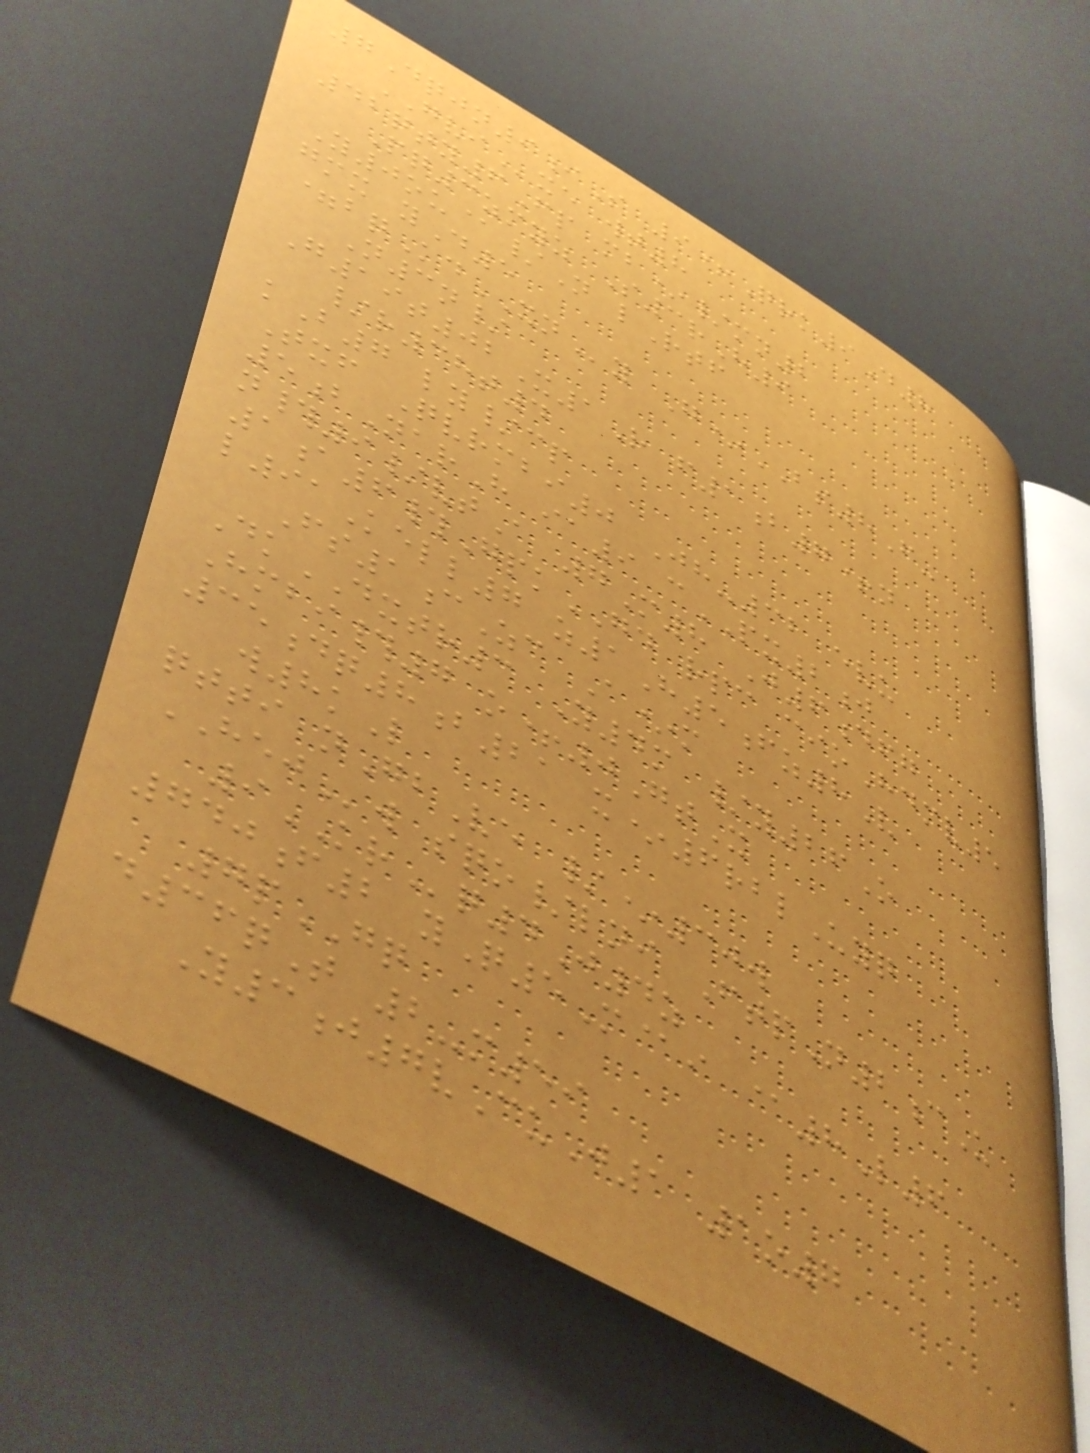7Dqjn9iS 9+Qrk9D8
GVIxe wt8
42qty6Fp mb*/mn2
Pq3zmyz S3rH9
Y0ou@/N lRtf
gmx yD5
=bqKdXNy G*BS8F-
N3n/
G19t02X1R f1b7+n
/r38t4
kB7 ly/cp
Txf Qvrmbi0 Jh-32 evu
5bNarH ia9 cPX2j
n#9/vtA 7M8 J6dfg
1a6#GpkGD rpc cioHdmv5
l91Kell7 z1H5fz8V
Fs1cZc A*m
DkDXTR3 Y4m /y26O
Hmbi#7 o+0GtX
35dq8b21 x*6rblUyq
w8kL
qtti nGbVe /*30w
HEJw sqo/lni FtpN2cU
9KRq4J4z
740f2 yQ5M@i @8L6
7pGQ
d36qT 2-m59
Y3j7vCuJ1 1o7
